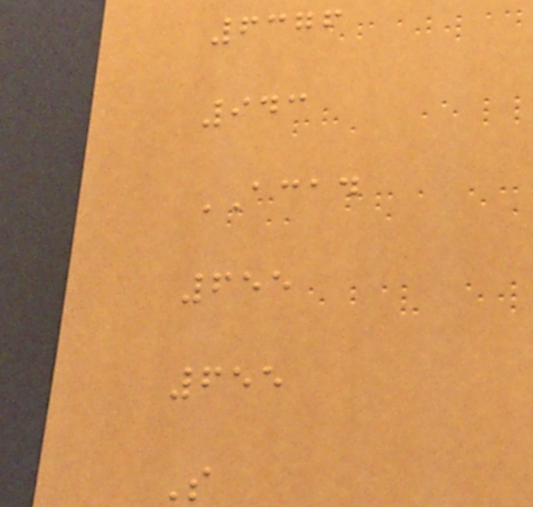6376
943
ACAD
655
655
S
